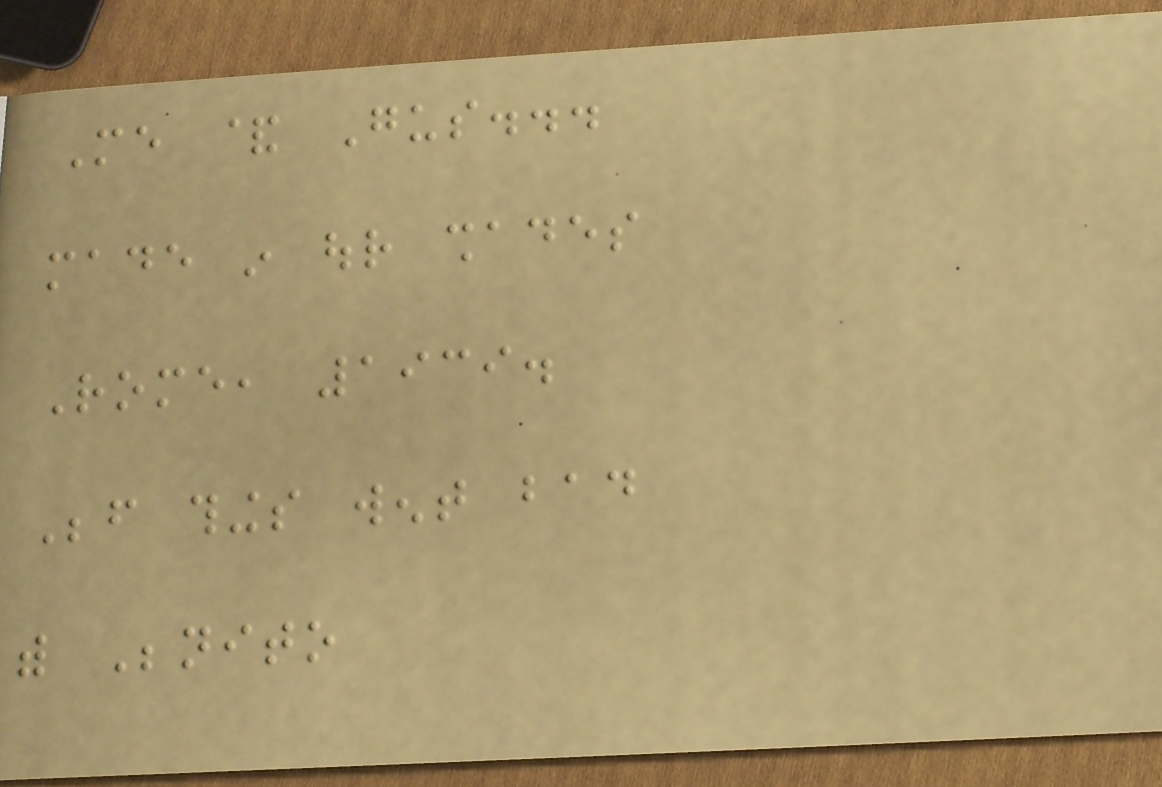Me & Gus...
made in our shades
Rome, 1939.
Before things went bad
with Benito
